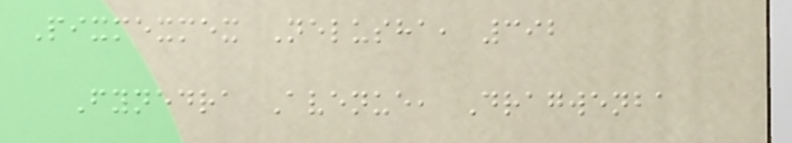Pixmexmex Nelusha, 392
Fynedra Avenue, Dragwenba
